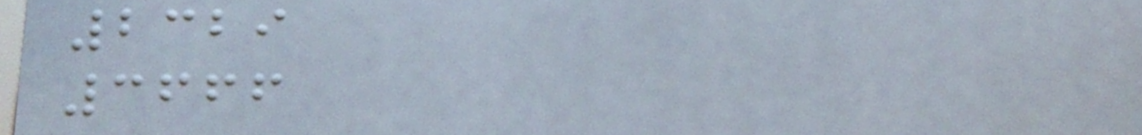2329
3666
